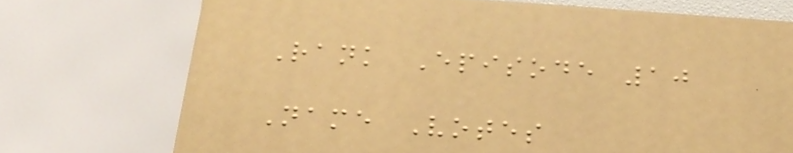Rank Episode 10
Name Votes
